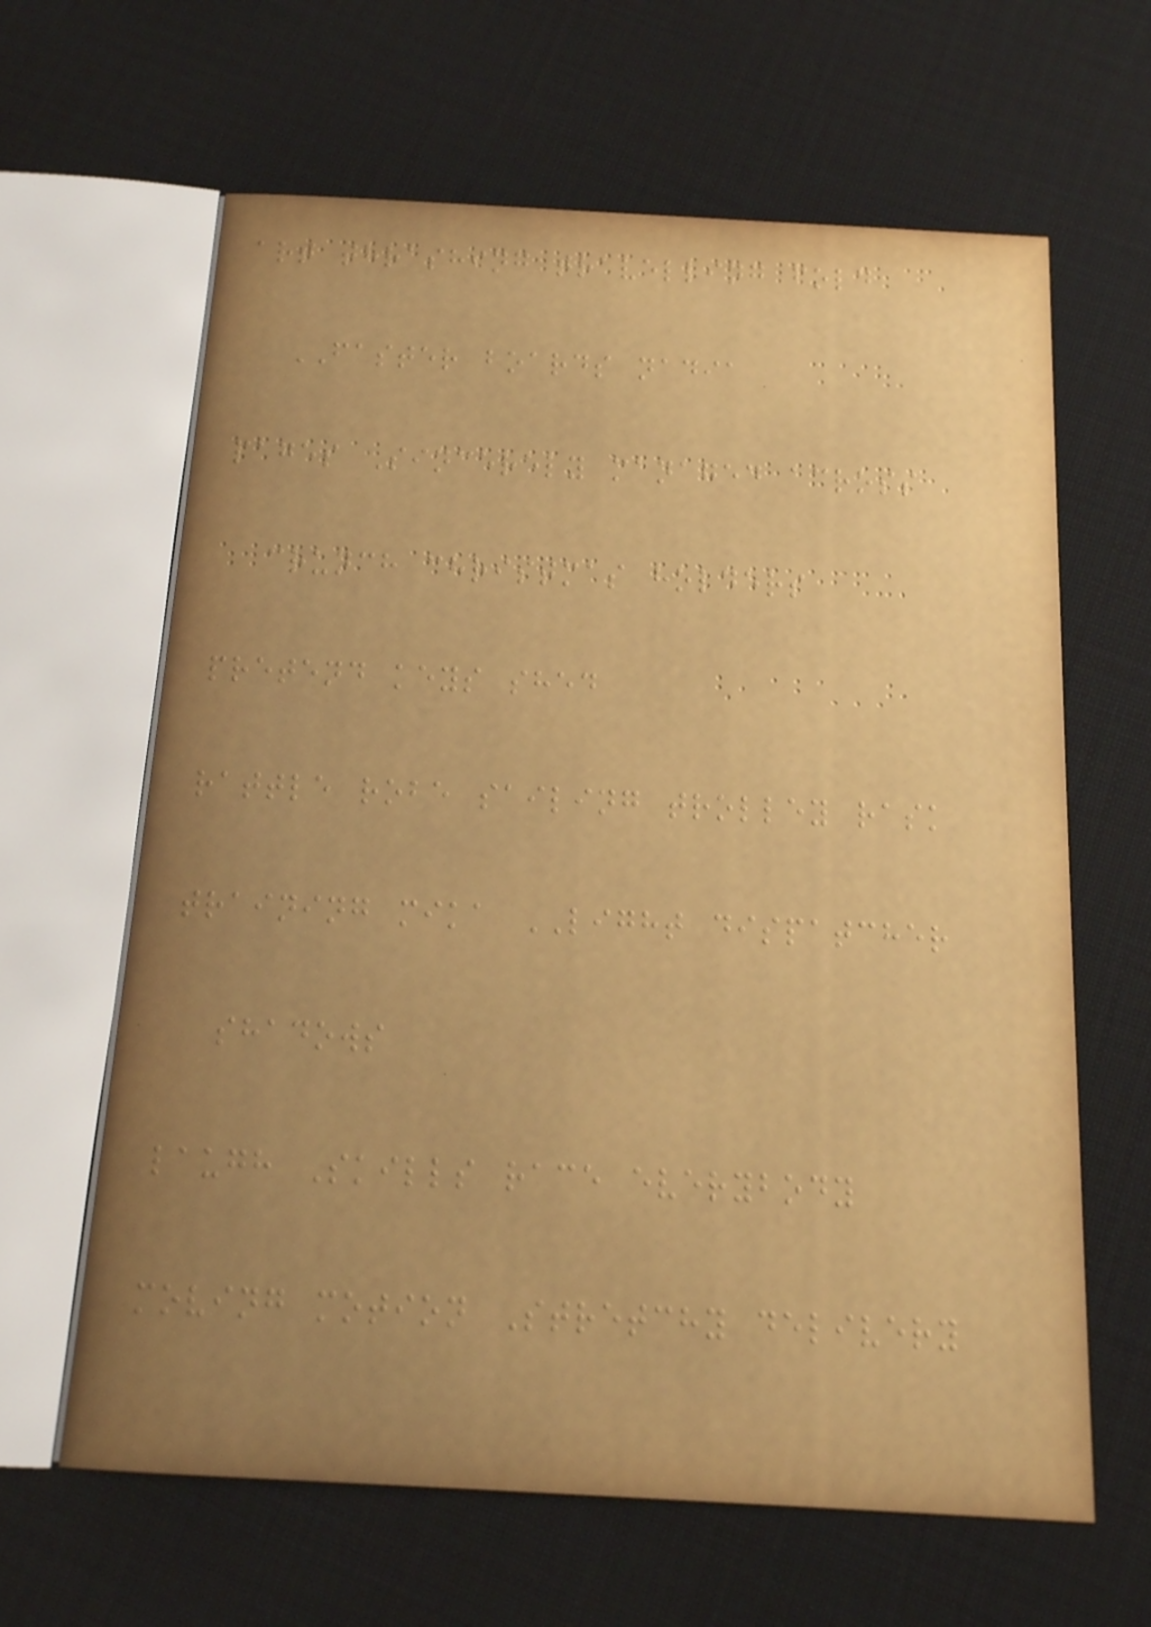art thrashing travelling fold
FASTER boards nadia
pages Sincerely managed across
crunch christmas holders
pretend keys shed
rattle robe sailing trolley rask
training mika LIGHT dispatcher
shadows
laugh Skills race everybody
moving motion Stretchy delivery
